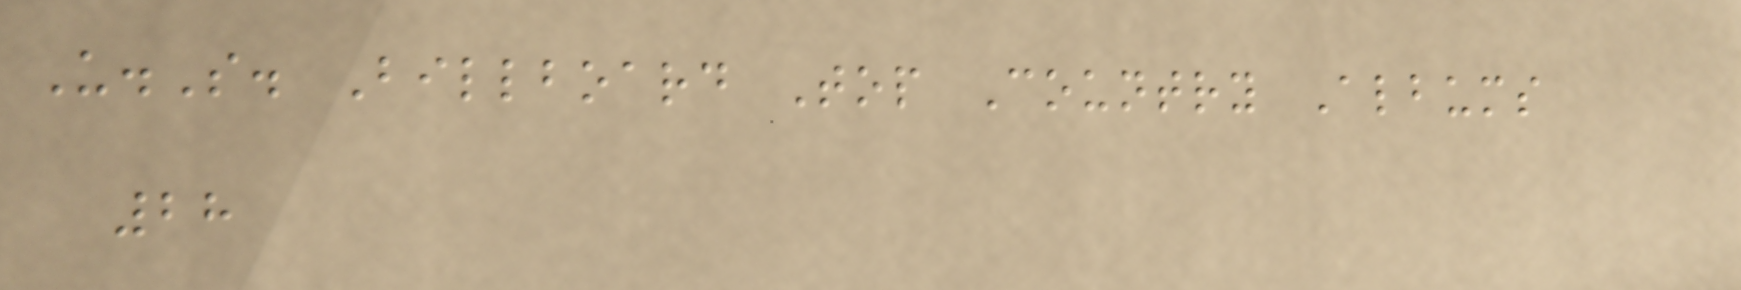U.S. Billboard Top Country Albums
28
